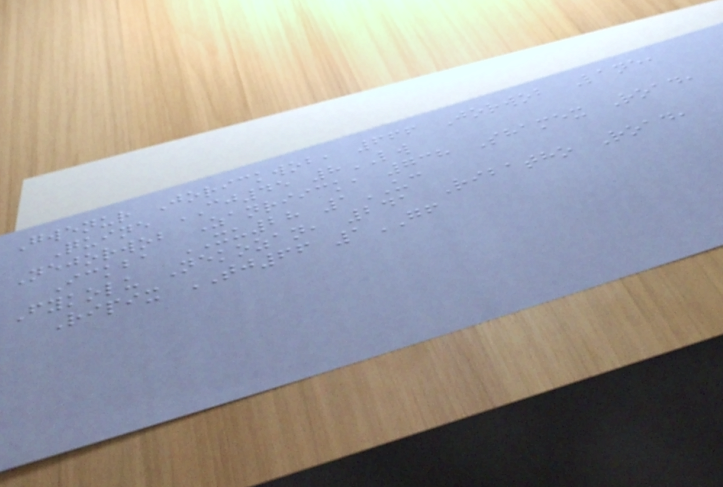Gwenur Jorickwob, 666 Jorwob Lane,
Quine CJ45 8LW
Nejorwob Zanriick, 738 Shamex Road,
Ickba XU28 1UC
Fykolu Nekozan, 241 Ribatho Road,
Ripix TJ66 1GF
